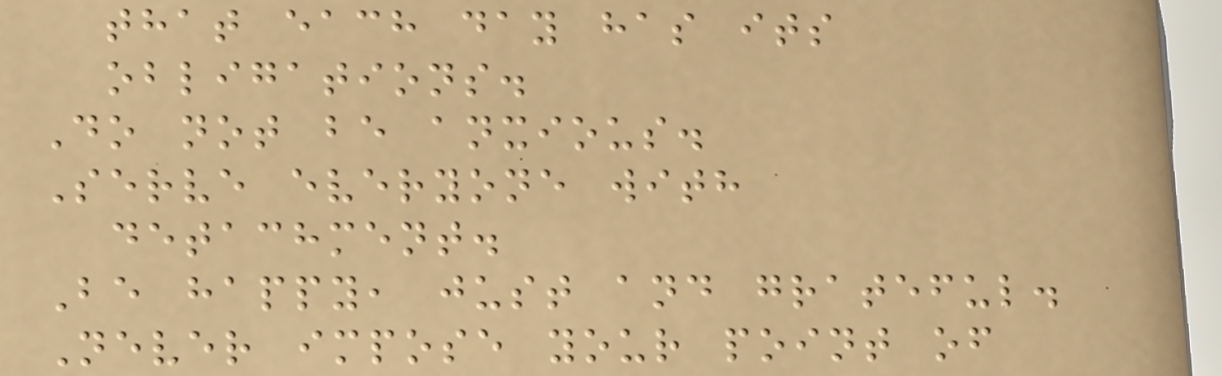that each day has its
obligations.
Do not be anxious.
Serve everyone with
detachment.
Be happy, just and grateful.
Never impose your point of
